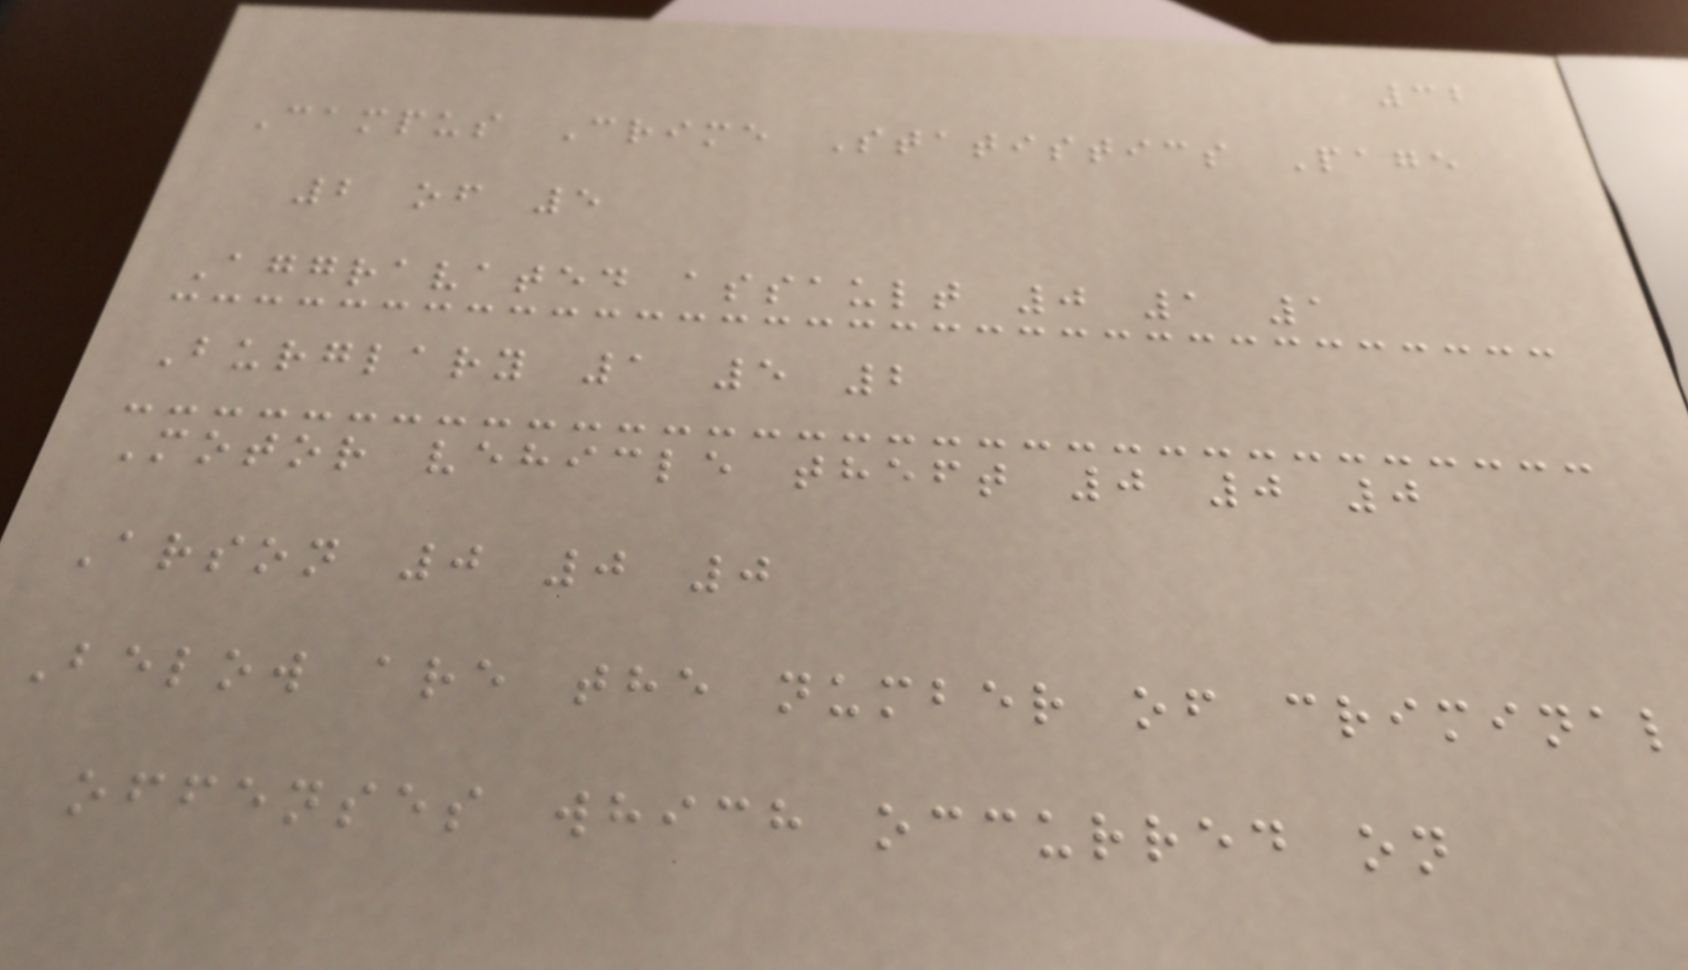32
Campus Crime Statistics Page
2 of 5
Aggravated assault 0 1 1
Burglary 1 5 2
Motor vehicle theft 0 0 0
Arson 0 0 0
Below are the number of criminal
offenses which occurred on
